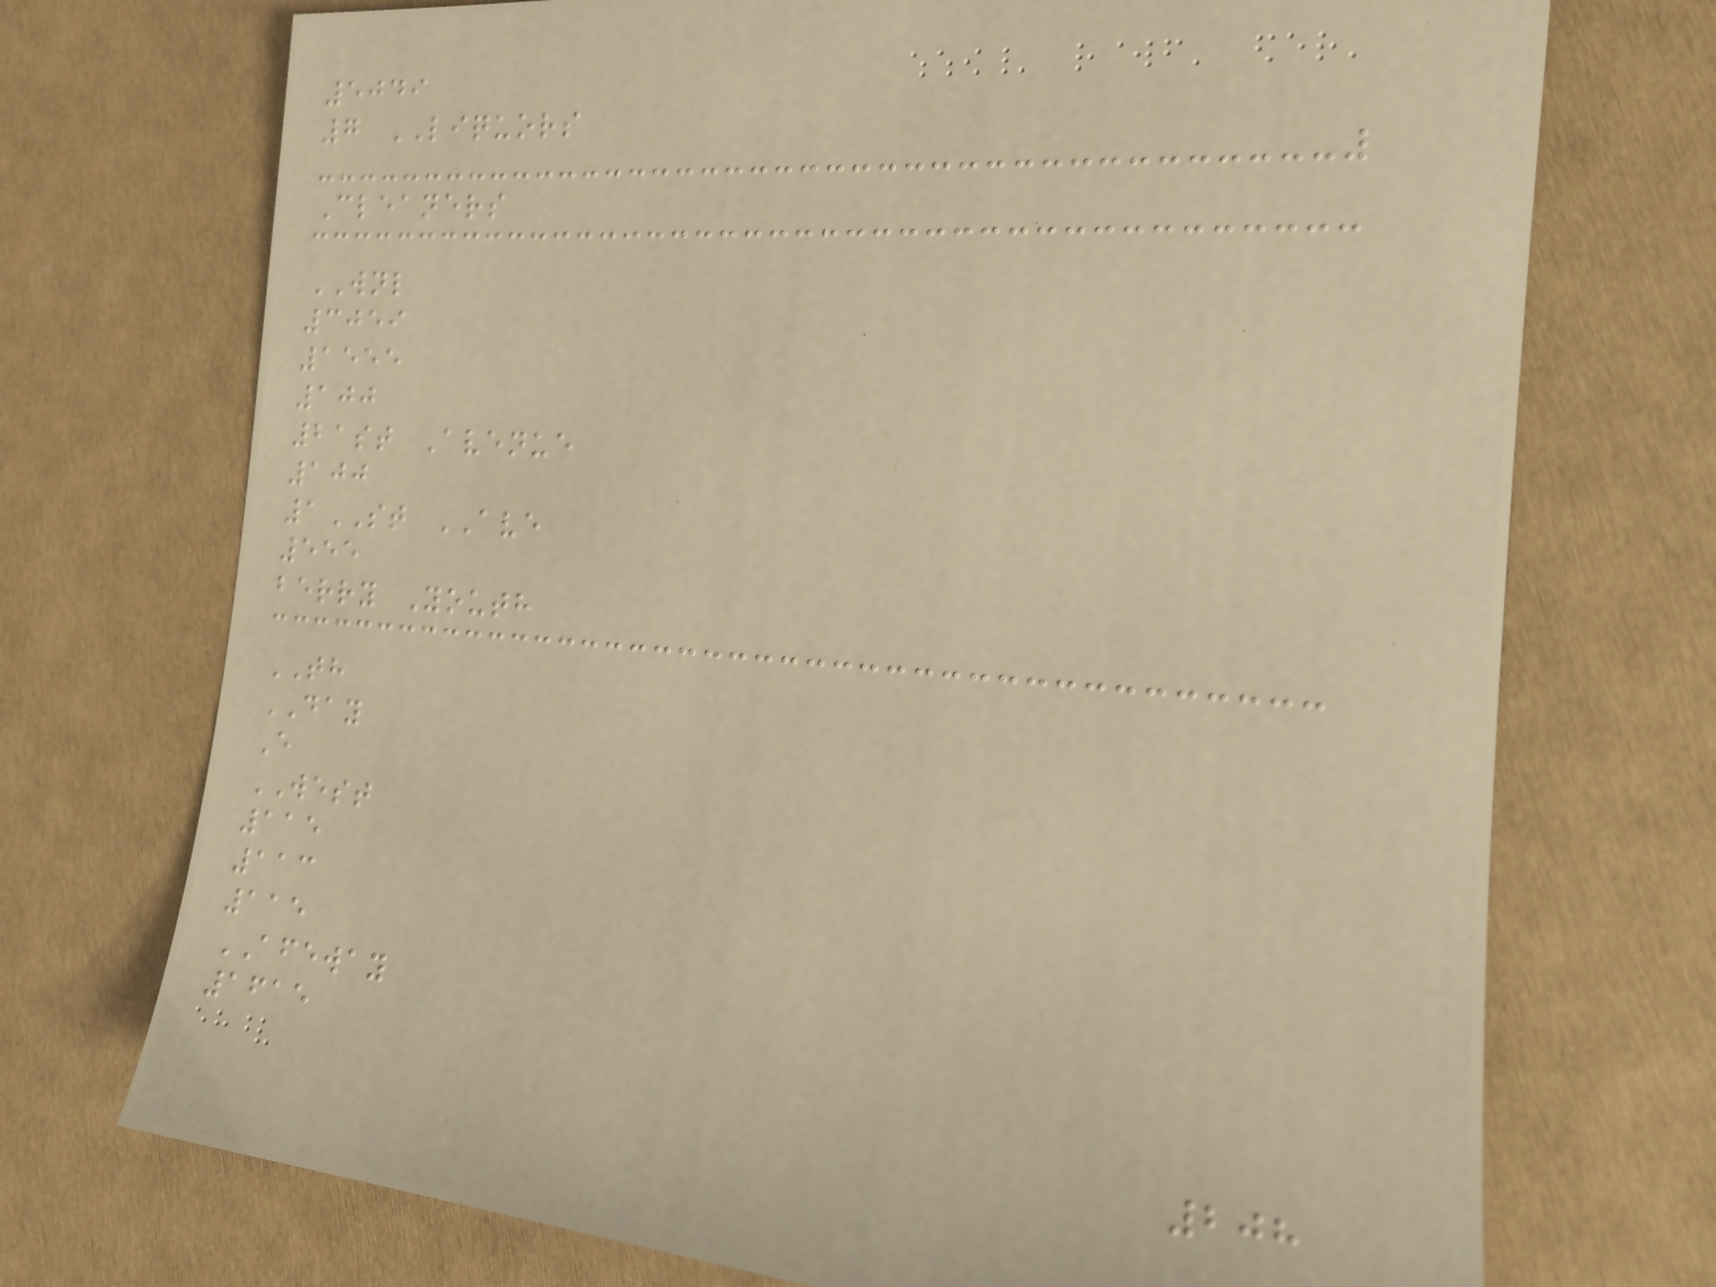5049
7 LIQUORS
Cleaners
WNL
3059
1555
100
21st Avenue
100
1ST AVE
555
berry Youth
TH
DAY
E
WEST
115
113
115
AFEWAY
1615
208
